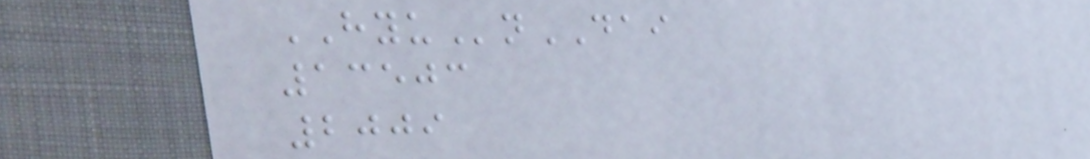HYUnDAI
13503
2009
